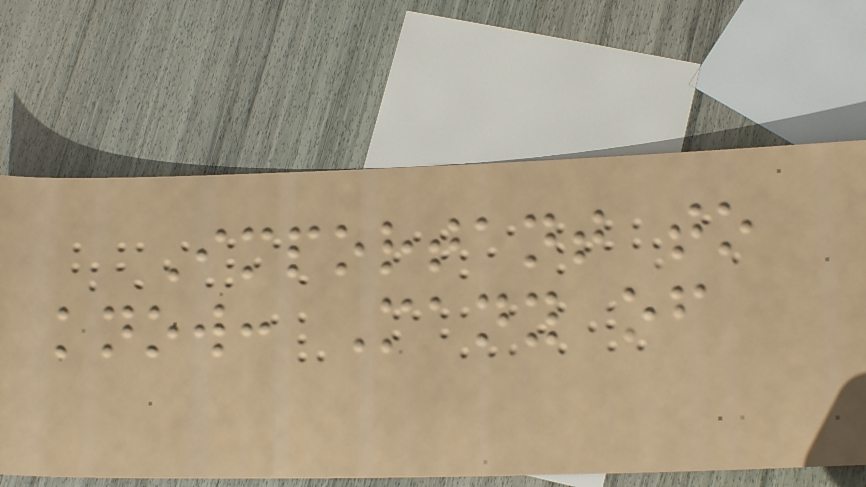Important to
know: Many of
